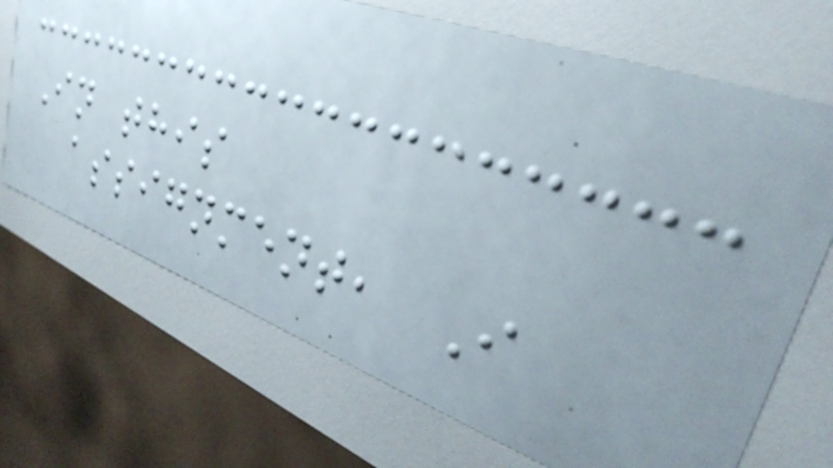In this
assignment, I
